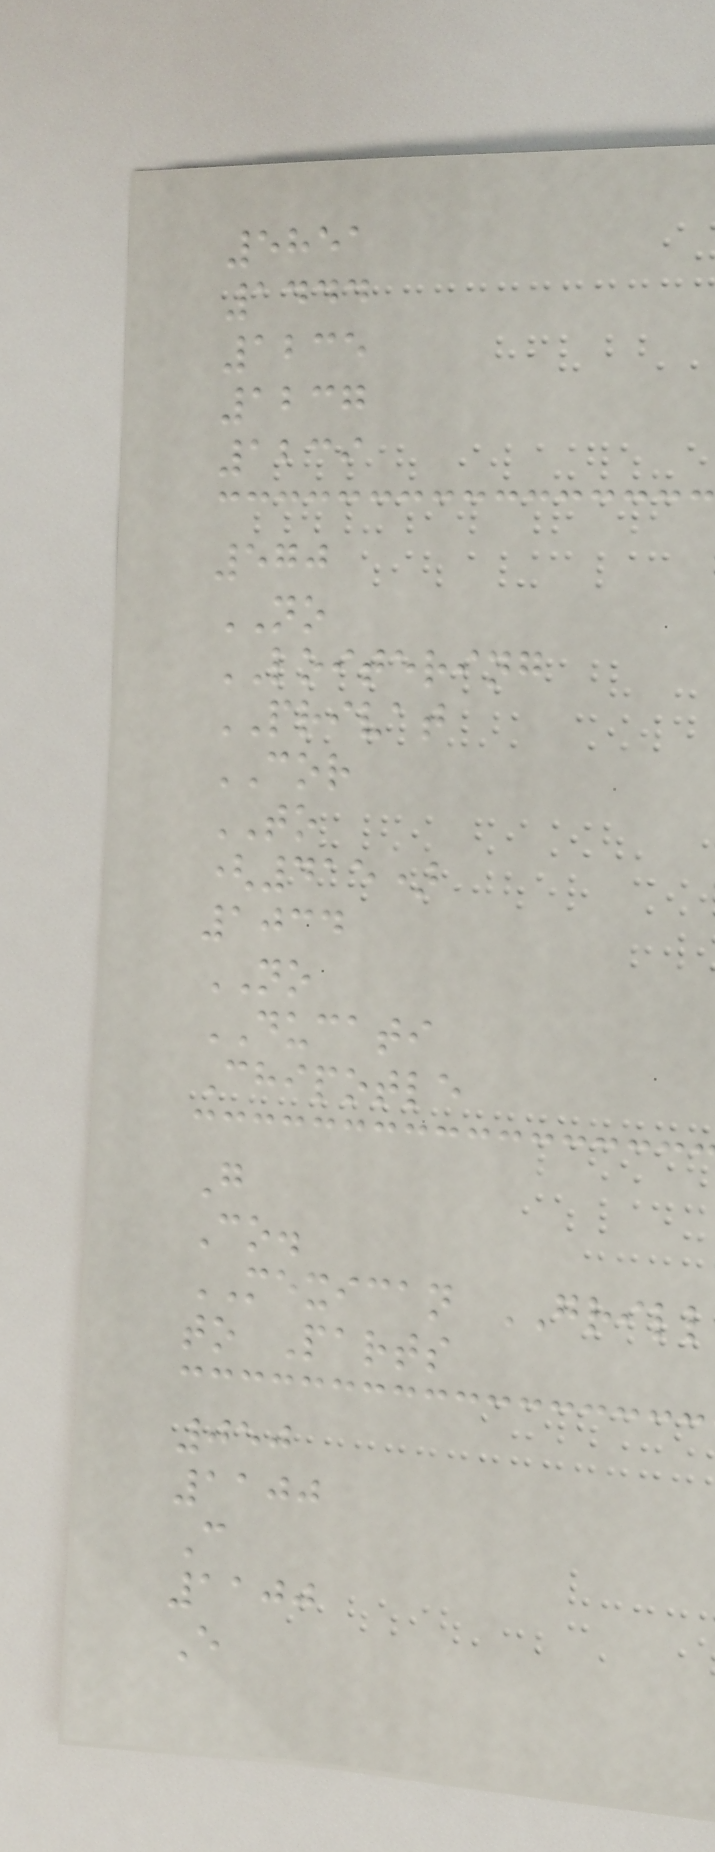5851
1444
1235
1237
1239
570
NO
LOITERING
PRIVAT
COR
TO
(415)
1034
NO
DUCATI
Chipotle
G
Co.
MEXICAN GRILL
to Parts
050
1100
C
1100
E
